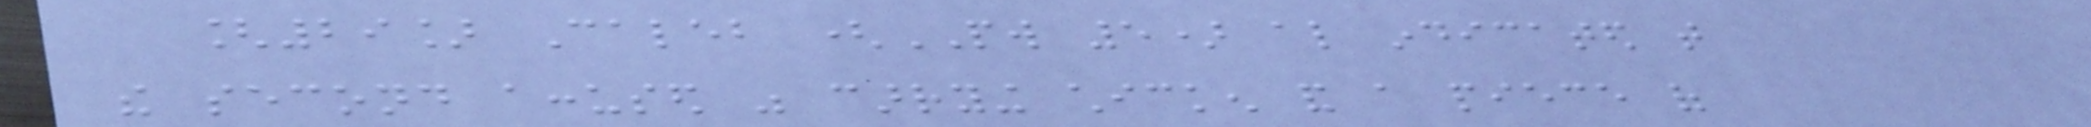[29] Caleb (PW 5) also indicated that
the second accused was carrying chicken and a piece of
